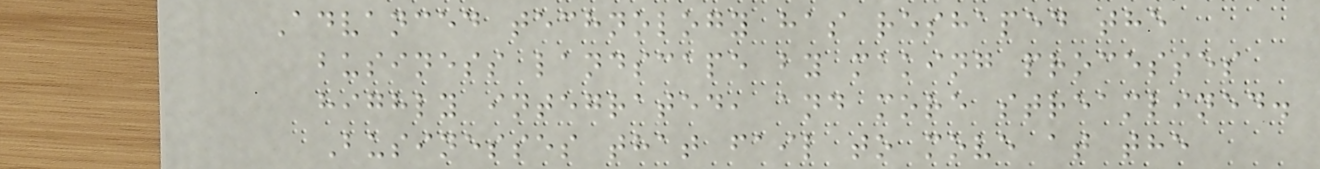Advanced technology has reshaped the
business landscape by making processes
highly integrated, and more streamlined.
Businesses that fail to move at the
